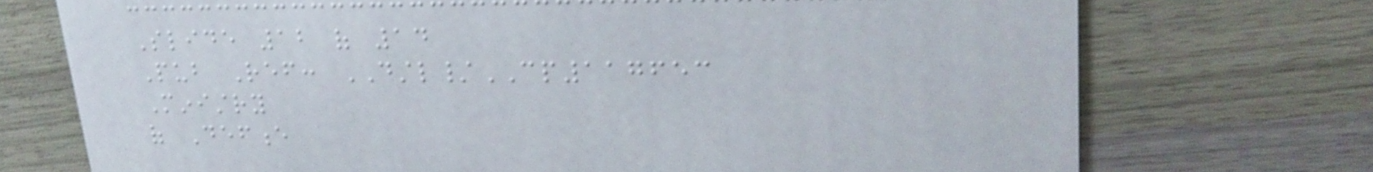Slide 12 of 14
Pub Ref: DSTL/CP117653
Ministry
of Defence
